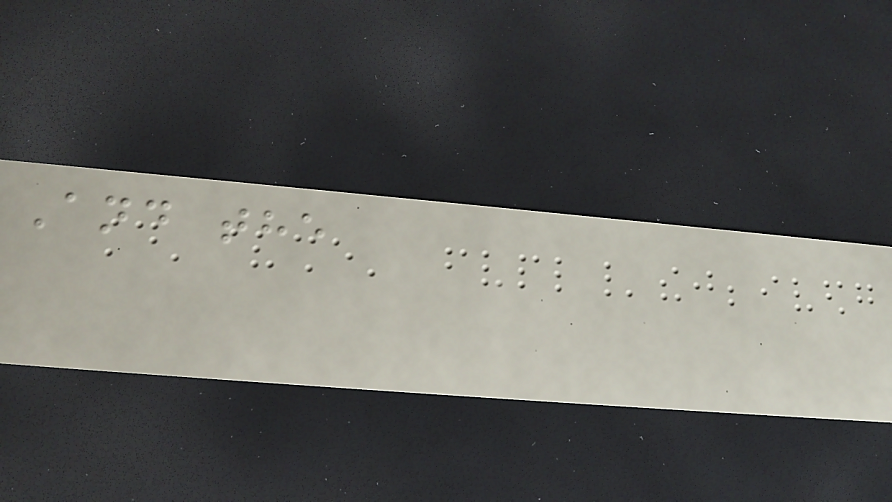And the
